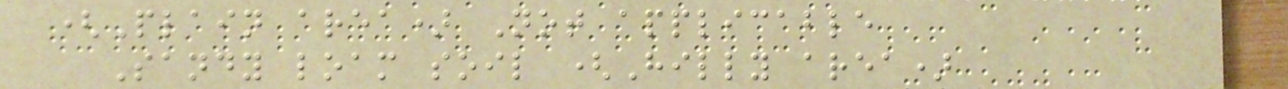(Plain area) Not applicable
Sandy loam soil (Hilly area)
